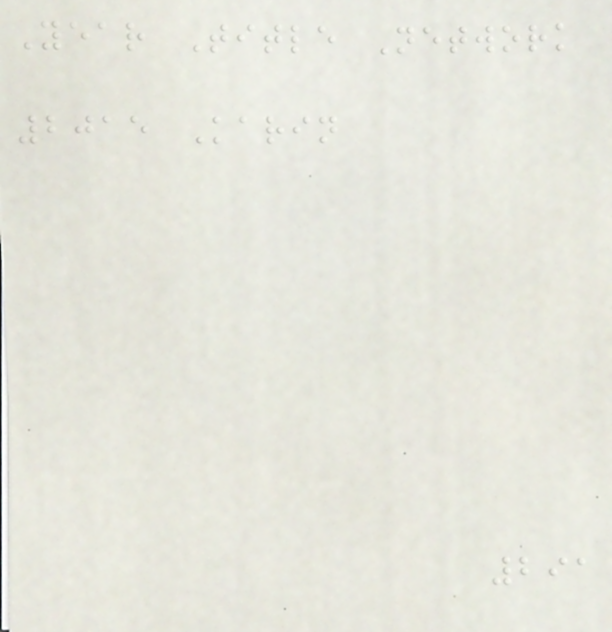Year Title Network
2015 Karin
291
